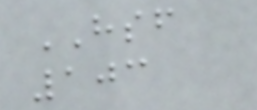HSF
103
